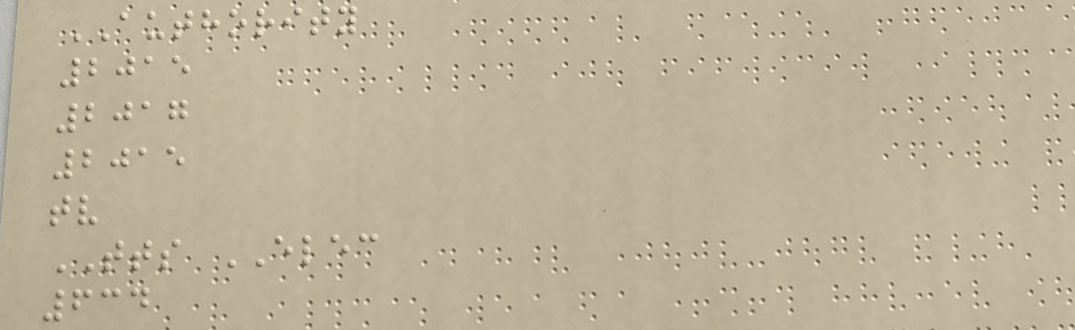AUTHORITY
2015
2017
2015
tv
TTS ELEC
634
